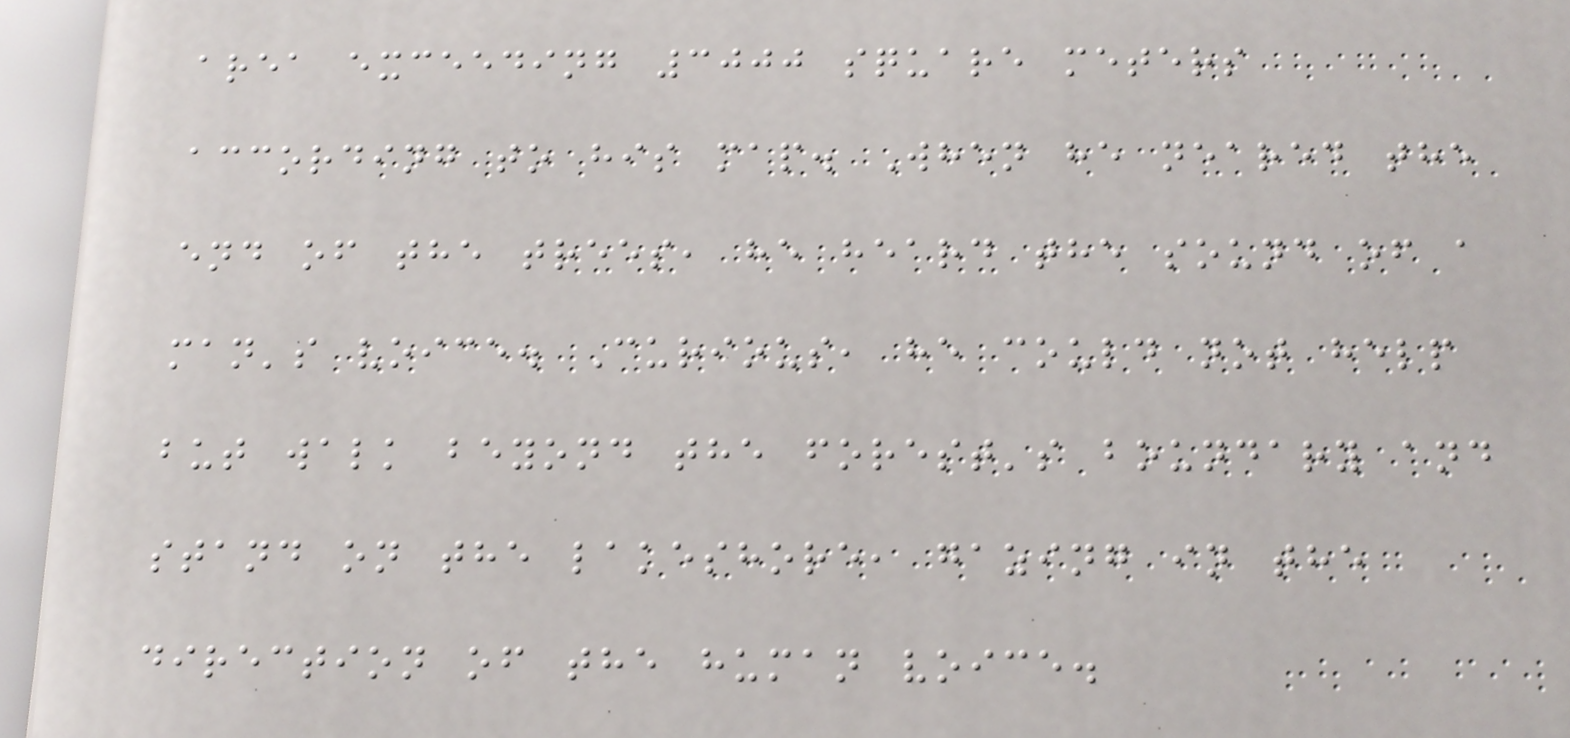area exceeding 3000 square meters
according to his map. When he neared the
end of the trees, he heard the sound of a
man's voice. Curious, he could not help
but walk beyond the forest's boundary and
stand on the lakeshore, gazing in the
direction of the human voice.
